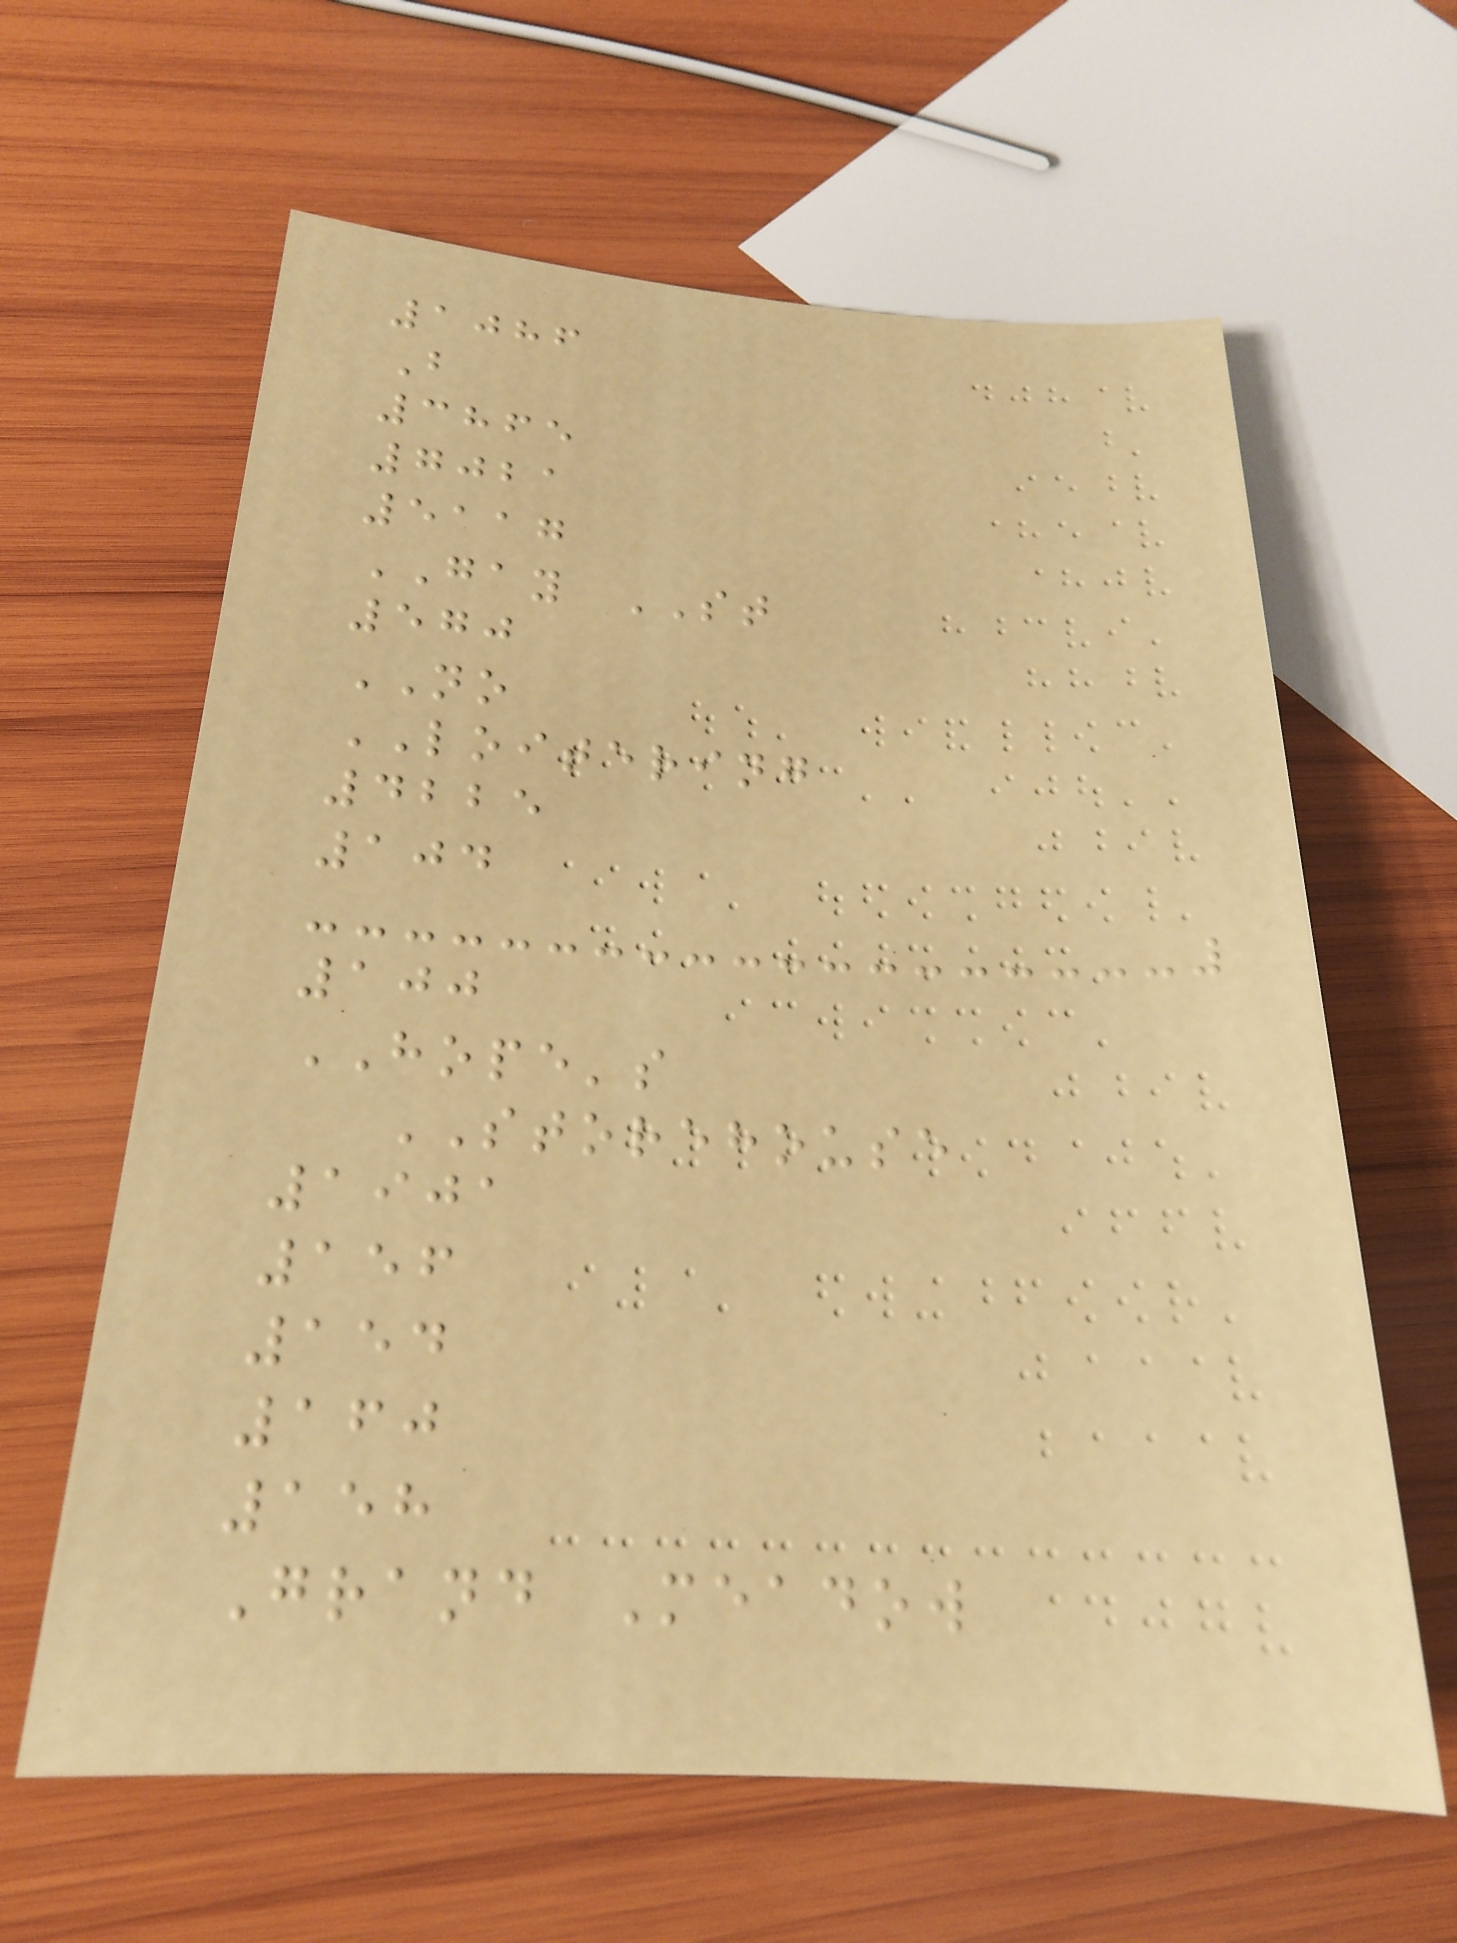1086
B
3865
7021
5117
GAY ST
570
NO
LOITERING
4225
104
100
HOPE's
STOREHOUSE
1901
156
154
160
158
Grand Meadow
